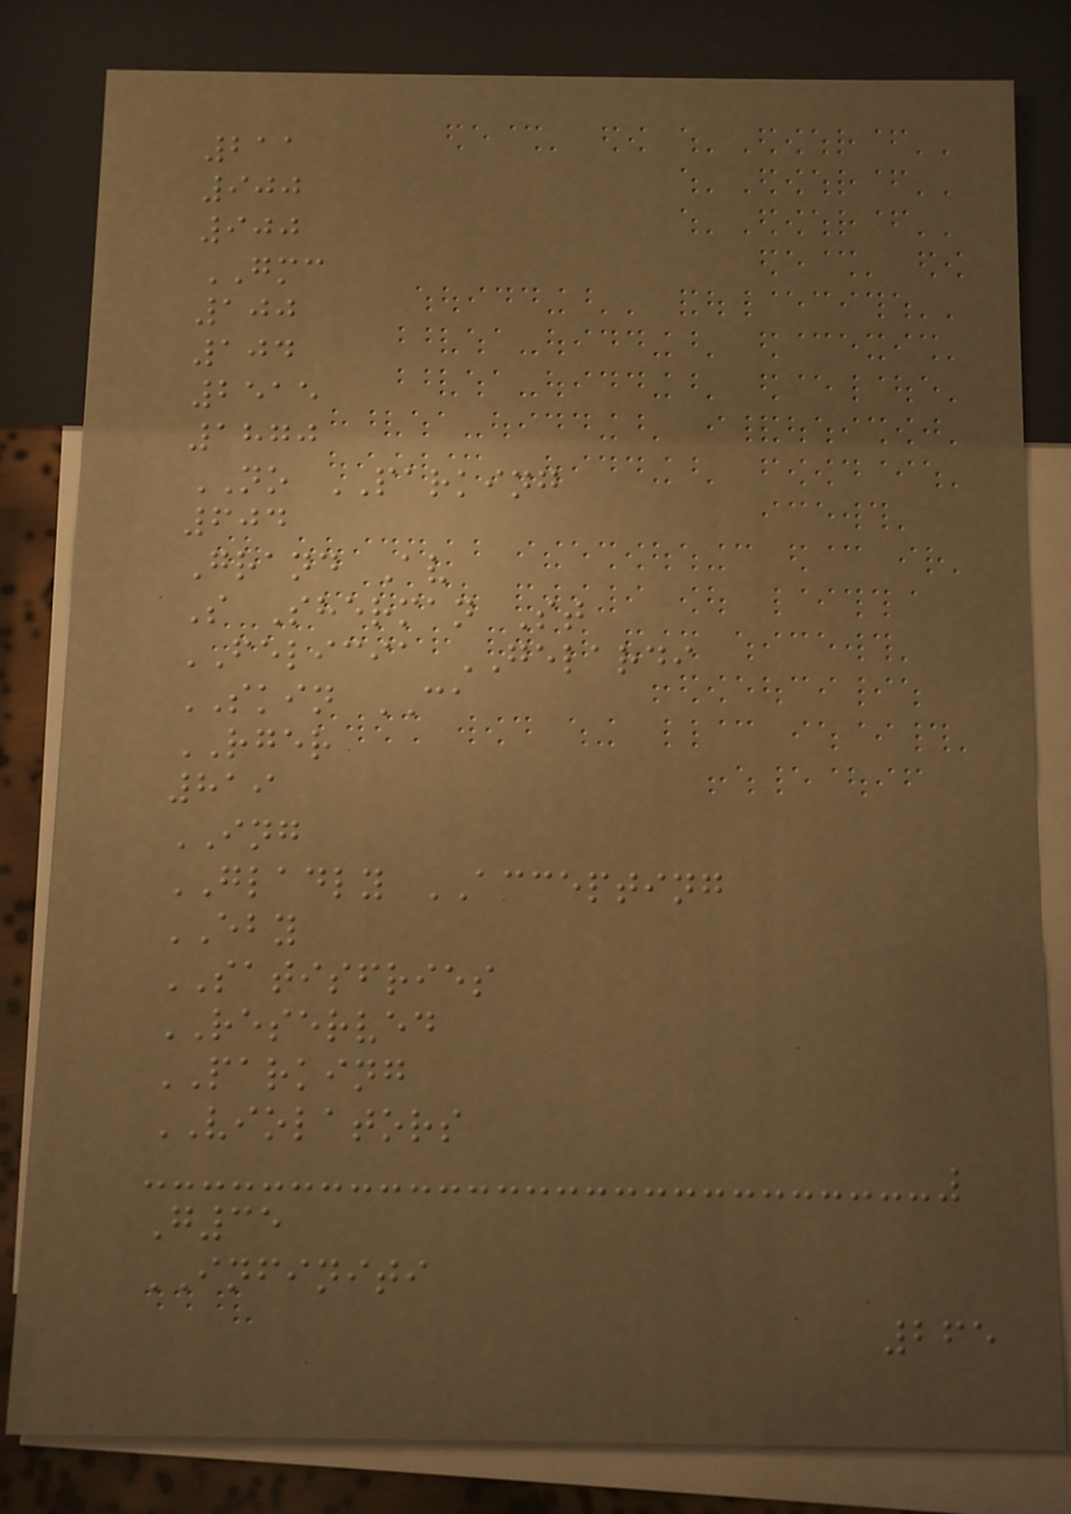211
900
900
GMC
100
104
2515
1870
NO PARKING
604
Grand Av
S Sherman St
FELICIA GELARDI
SKIN CA
RGER
819
ING
GLADLY ACCEPTING
EBY
SATISFRIES
RESERVED
PARKING
VIOLATORS
G35
INFINITI
265
